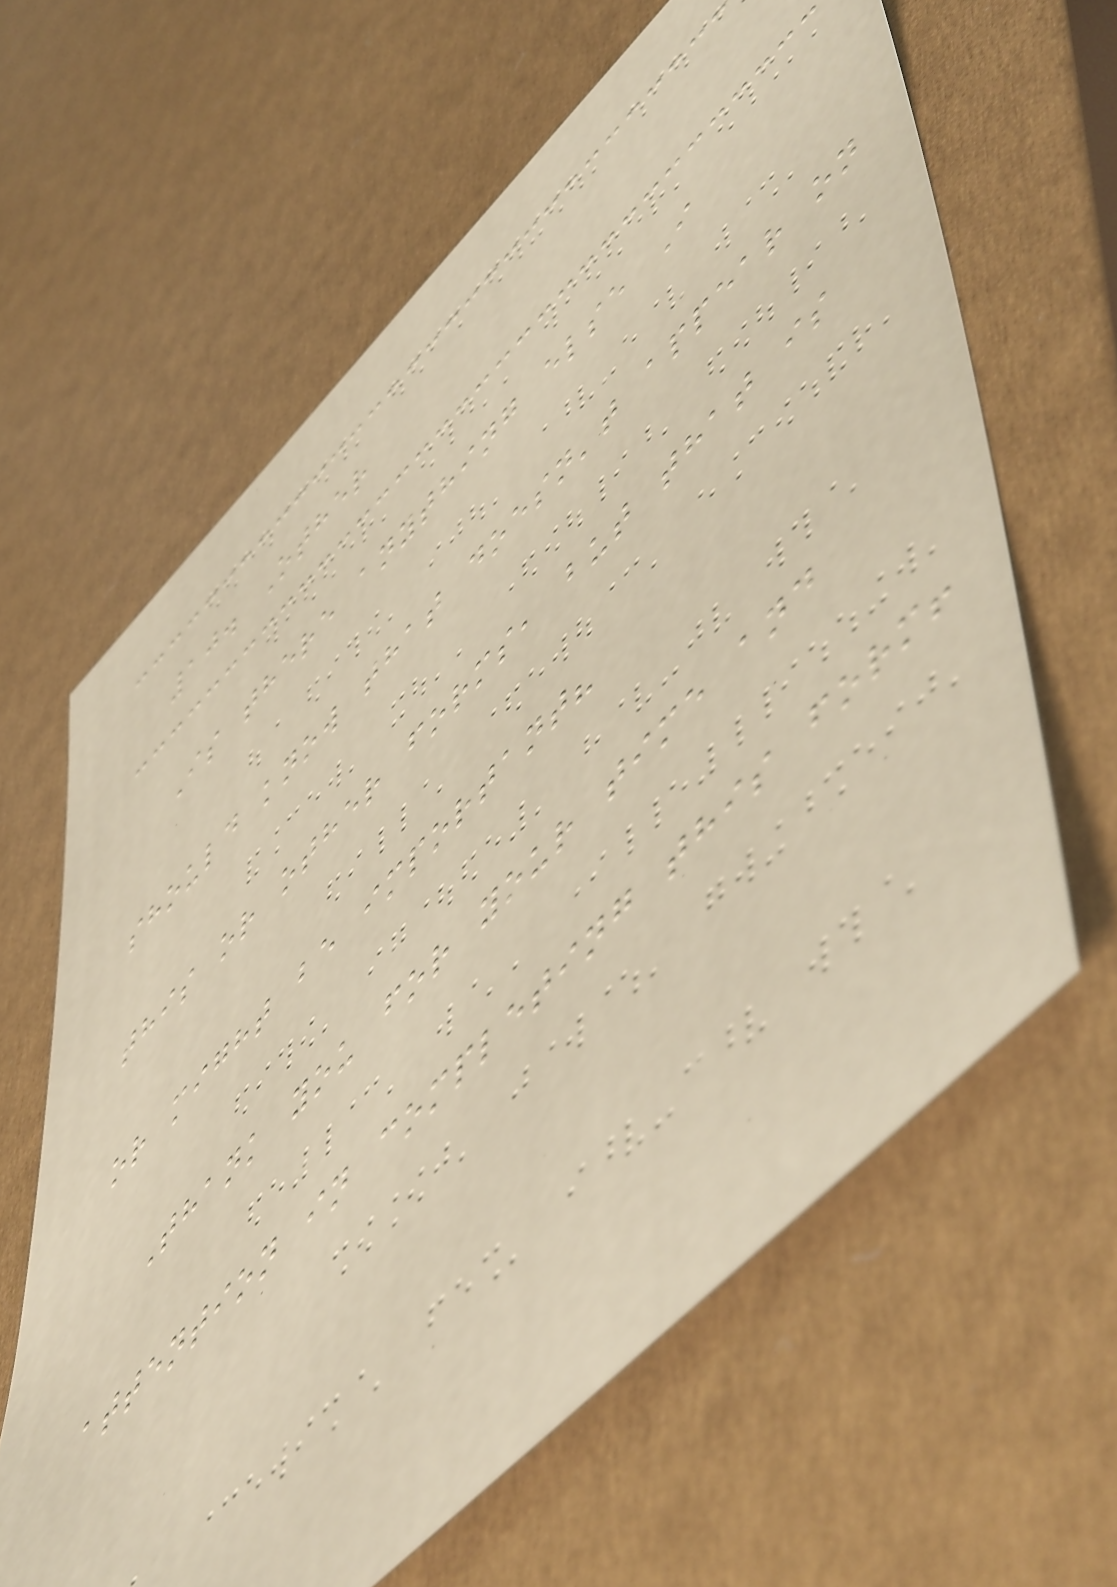10. Other
Is there anything else I
should know that doesn't appear on
this or other forms, but that is
or might be important?
Thank you for your time and
attention in completing this form!
